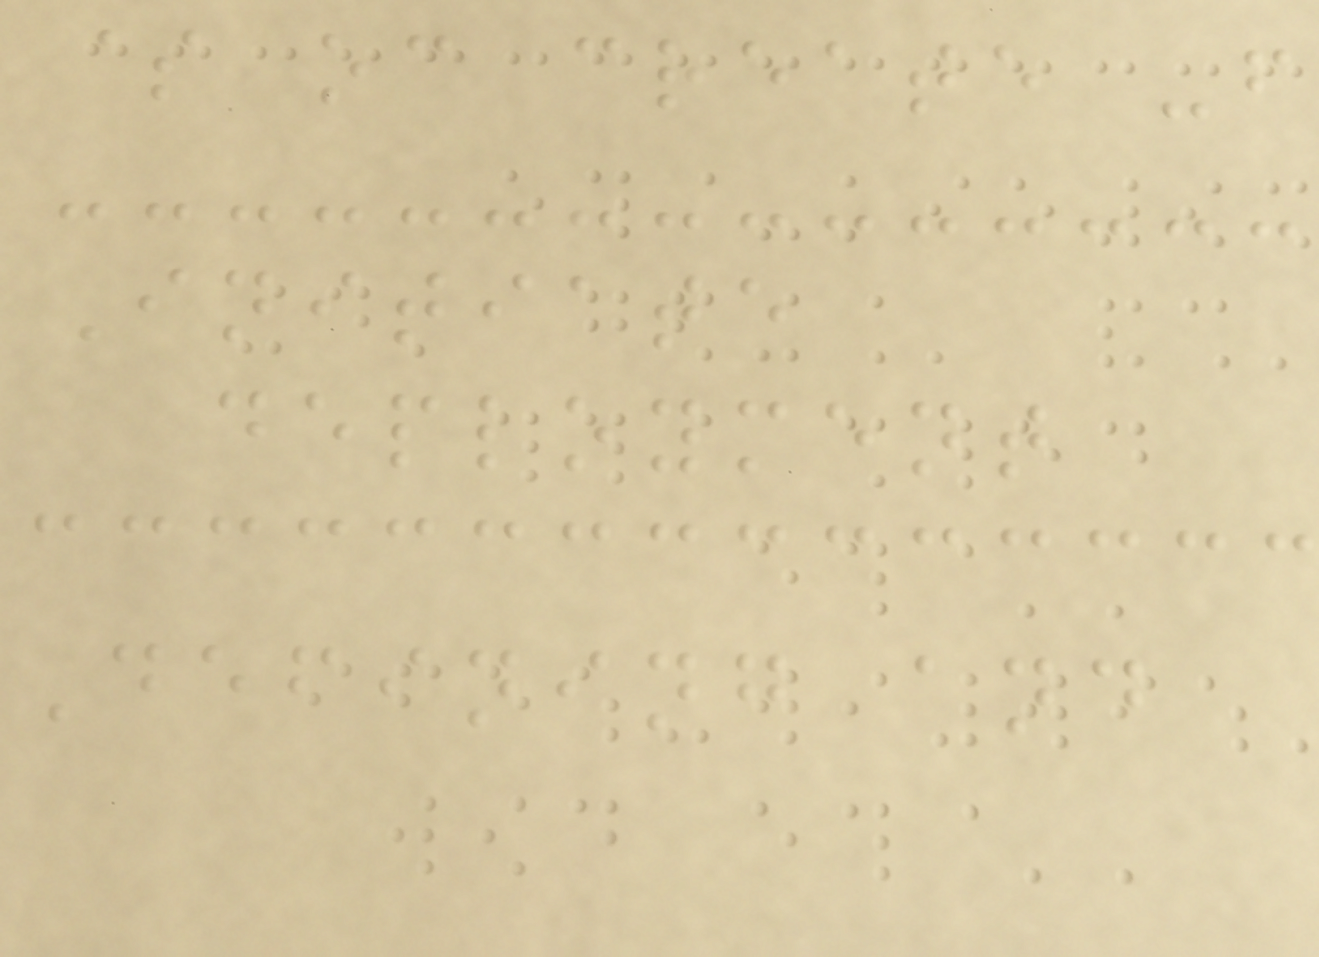$ oc create -f
Initiate
deployment
Defining and
